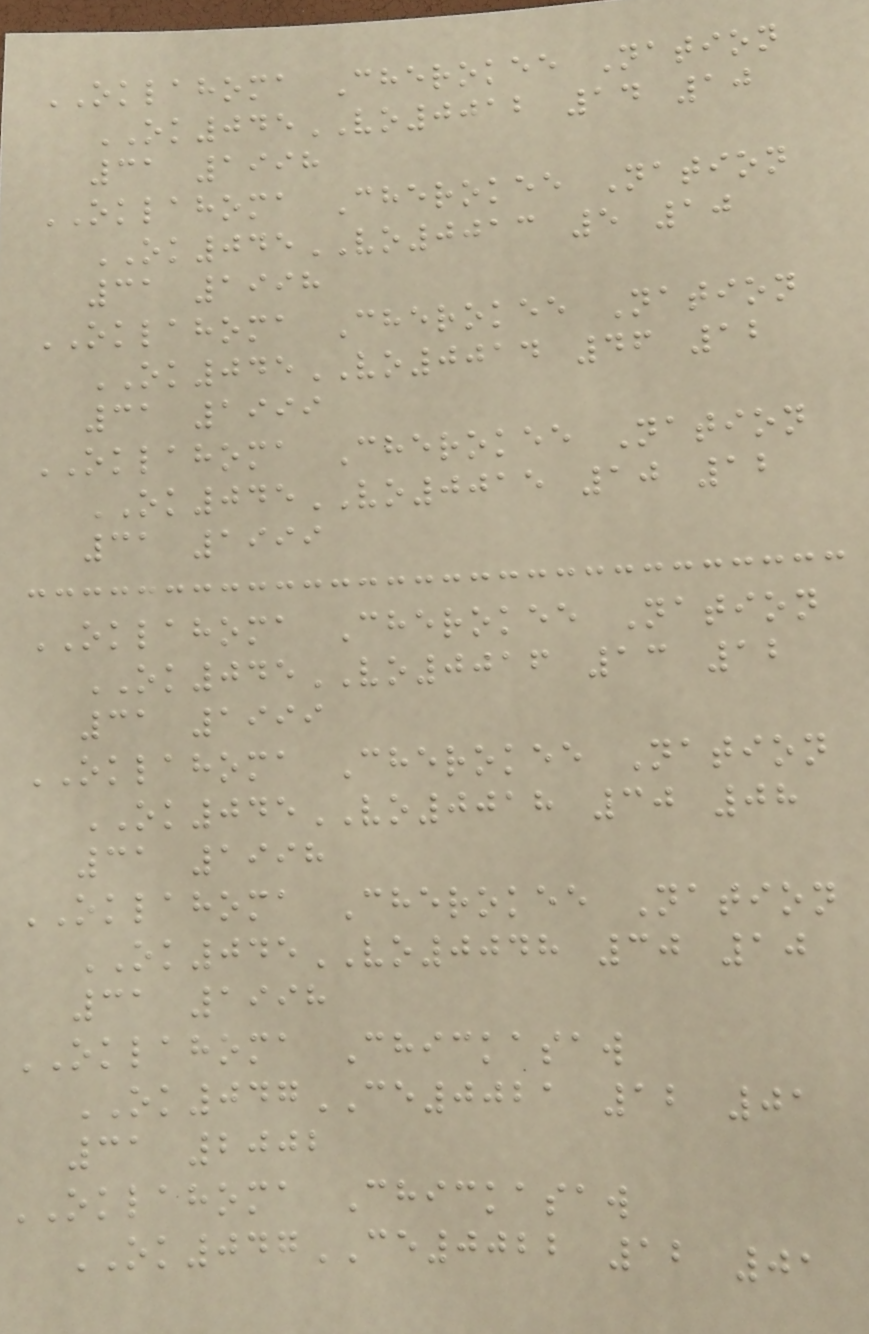OKLAHOMA Cherokee Nation
OK045VO0012 14 10
31 1998
OKLAHOMA Cherokee Nation
OK045VO0013 5 10
31 1998
OKLAHOMA Cherokee Nation
OK045VO0014 46 12
31 1999
OKLAHOMA Cherokee Nation
OK045VO0015 10 12
31 1999
OKLAHOMA Cherokee Nation
OK045VO0016 13 12
31 1999
OKLAHOMA Cherokee Nation
OK045VO0018 30 08
31 1998
OKLAHOMA Cherokee Nation
OK045VO0048 30 10
31 1998
OKLAHOMA Chickasaw
OK047CE0021 12 01
31 2002
OKLAHOMA Chickasaw
OK047CE0022 12 01
